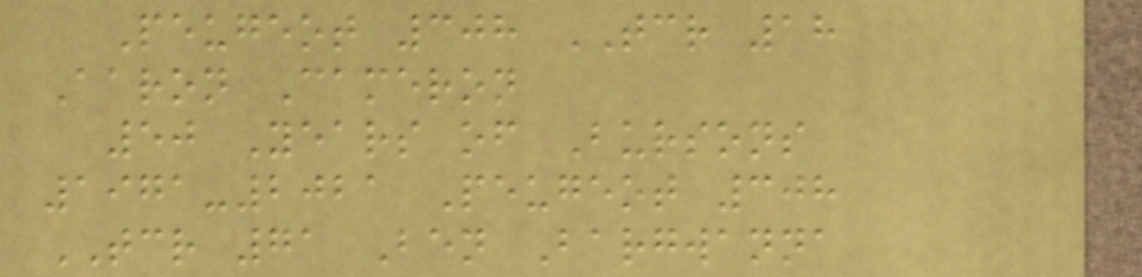Peugeot 308 TCR 18
Aaron Cameron
50 Years of Bursons
1971-2021 Peugeot 308
TCR 71 Ben Bargwanna
